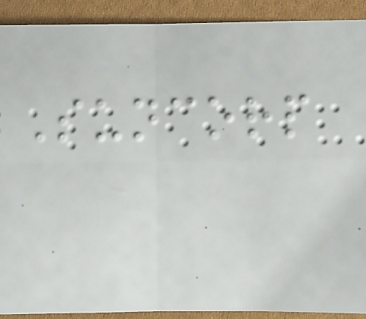Suncorp
